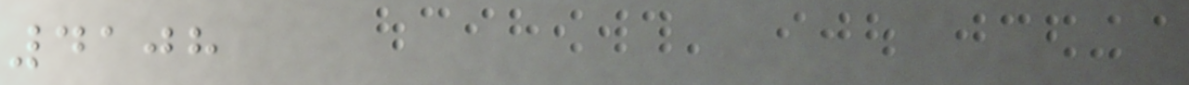4108
